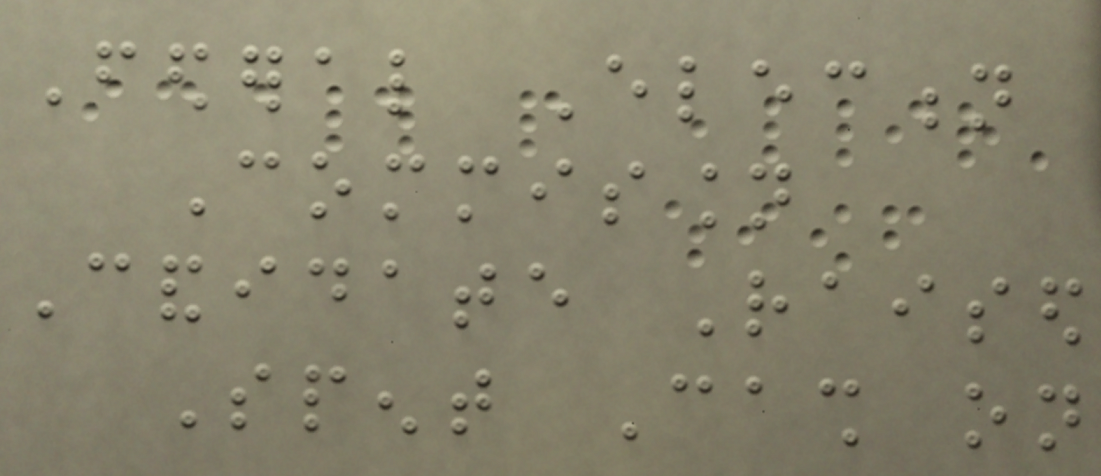Federal Election
Commission
Candidate Raised
Spent Cash on
